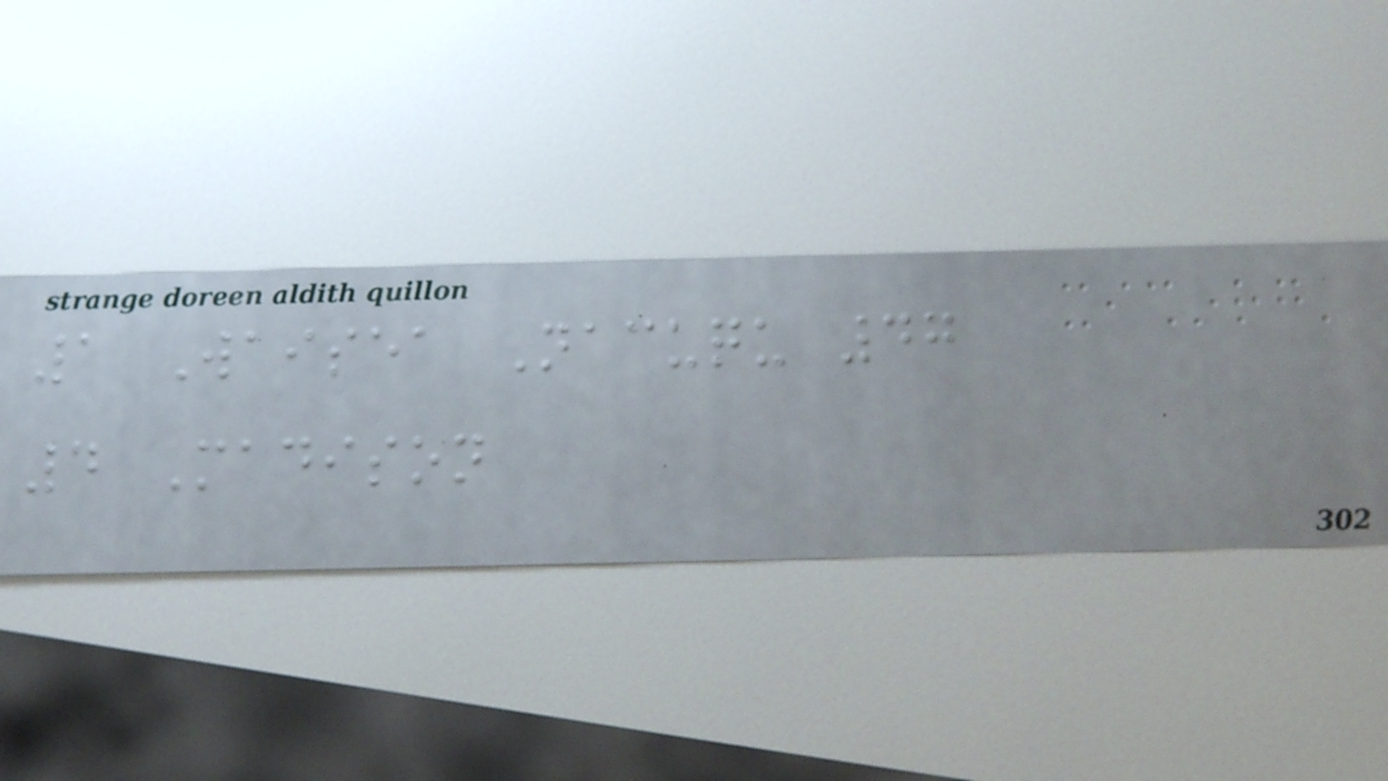1 Waisea Nacuqu 47
4 Madison
